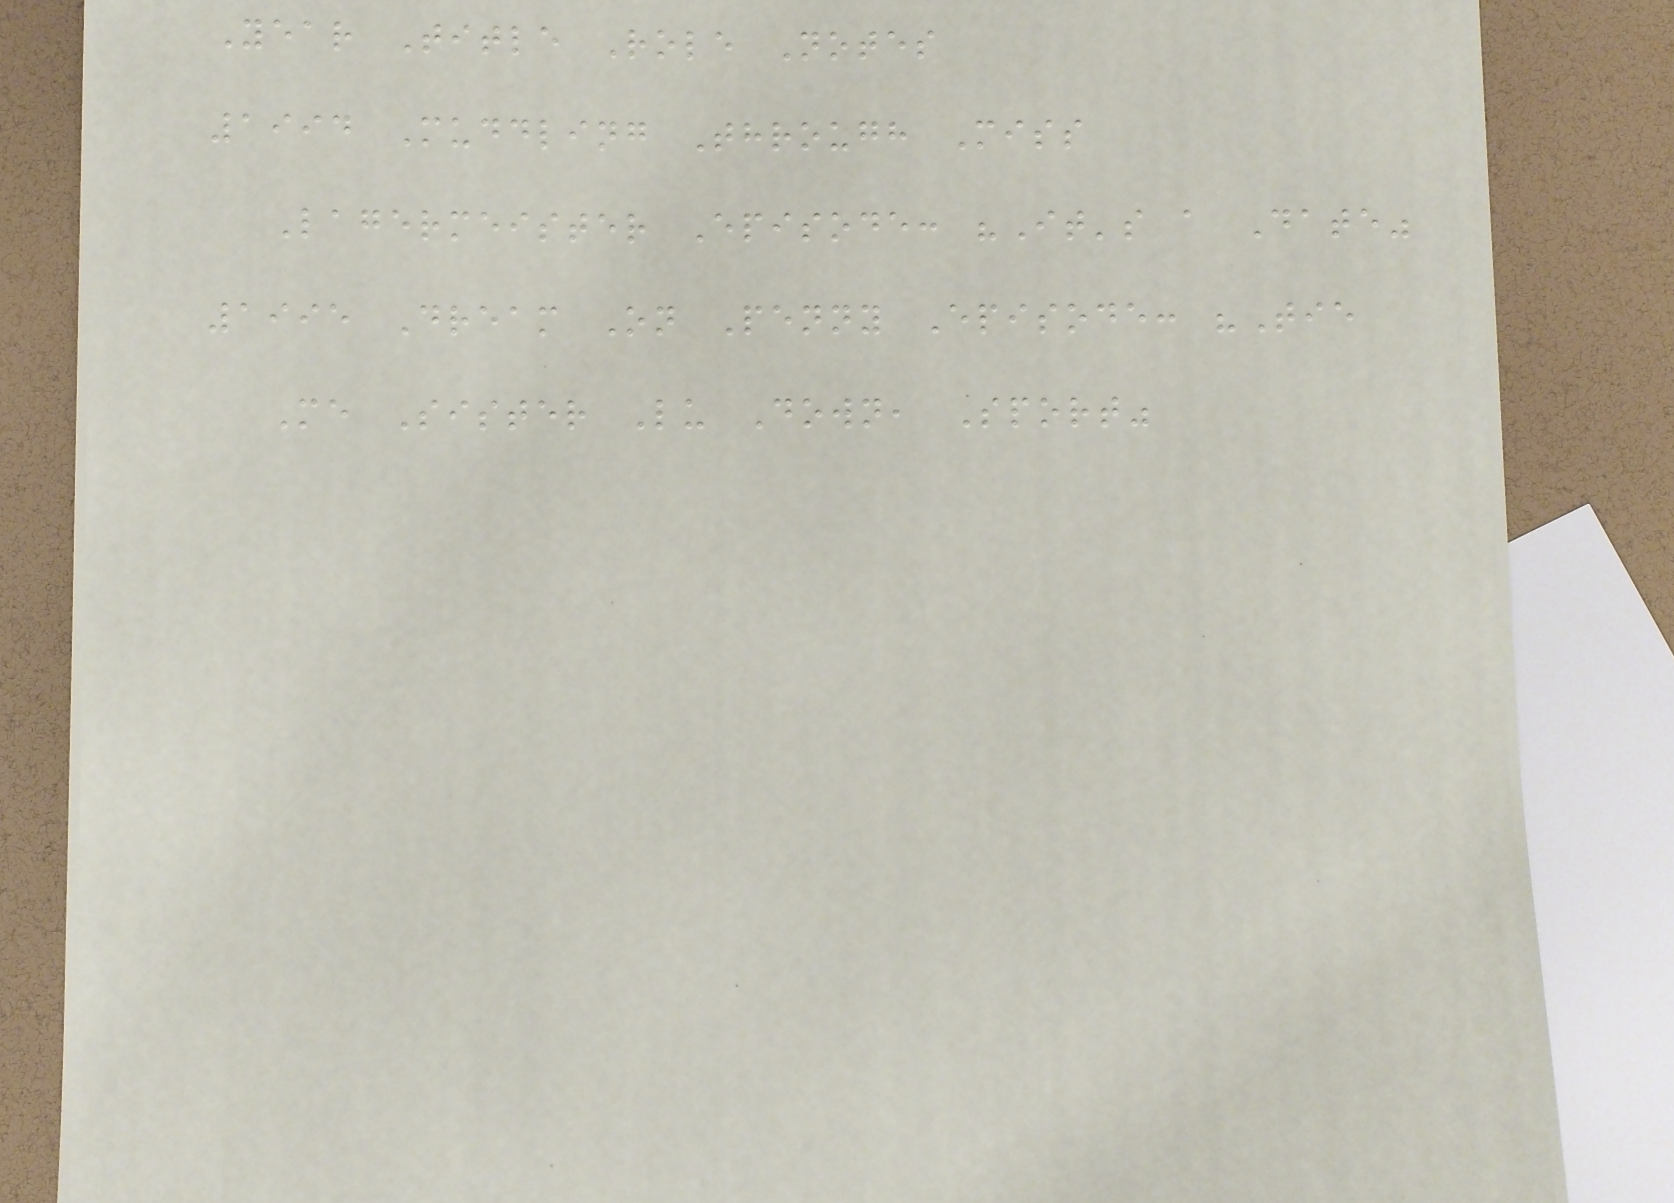Year Title Role Notes
1994 Muddling Through Miss
Lagermeister Episode: "It's a Date"
1995 Dream On Penny Episode: "Tie
Me Sister Lu Down, Sport"
